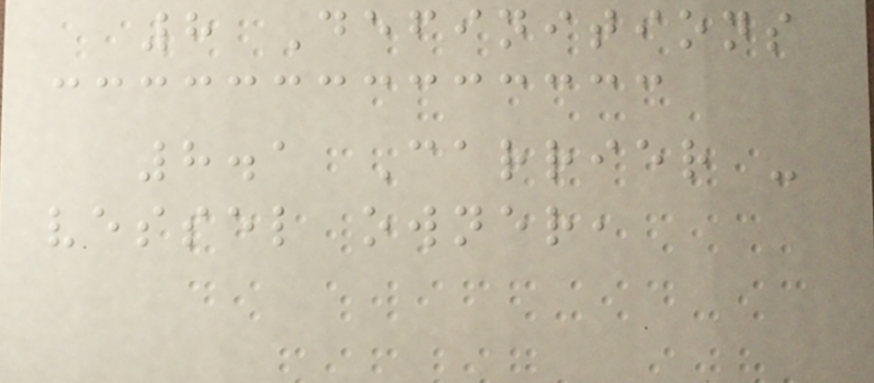8 Definitions
8.1 Carrier -
vessel owner,
